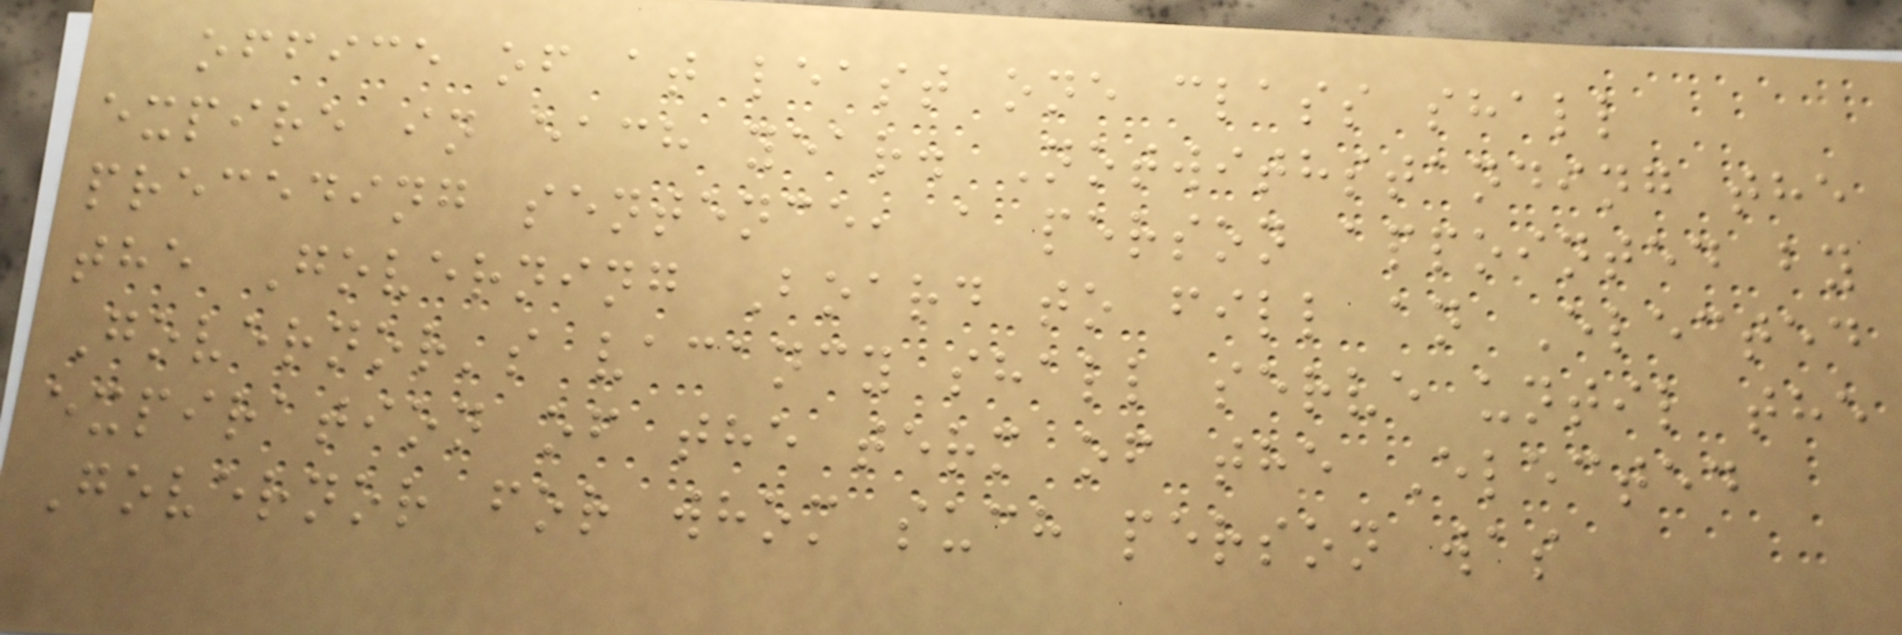office of at least one class shall
expire in each year. Notwithstanding the
preceding sentence, a person appointed by
the Governing Board to fill an Elected
Governor's vacancy shall serve until the
expiration of the term of the Elected
Governor for whom such person was
